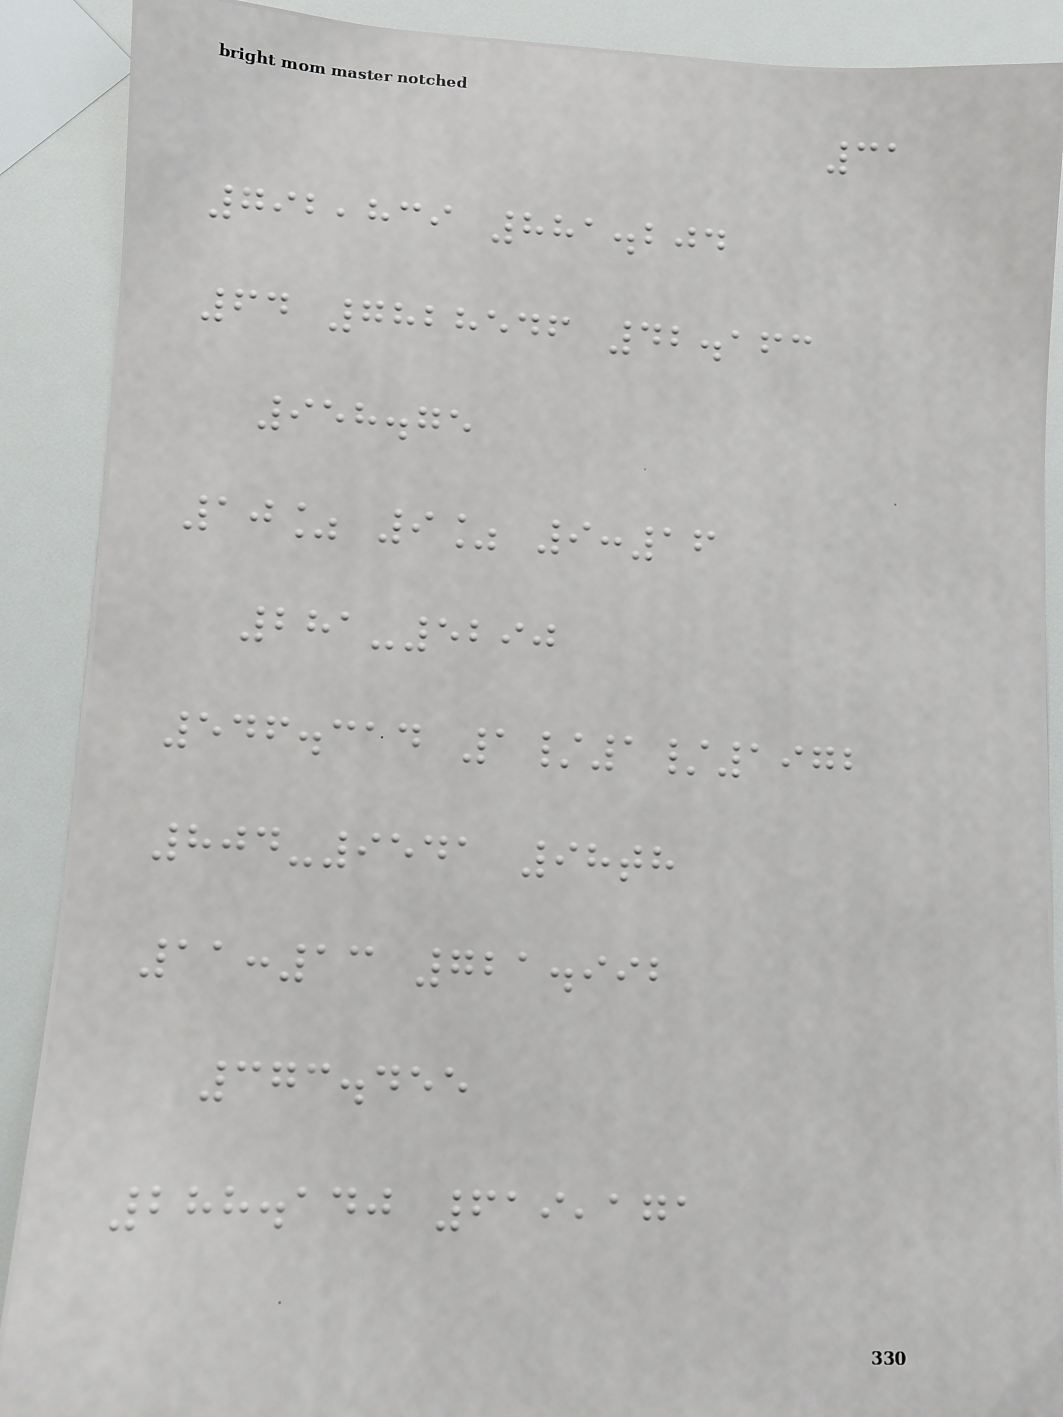31
792,839 881.204
64 7828546 42.163
958.75
10% 9% 9:16
281-5290
546.314 1/1/1972
804-9541 98th
11:13 721.992
373.455
288.140 619,171
